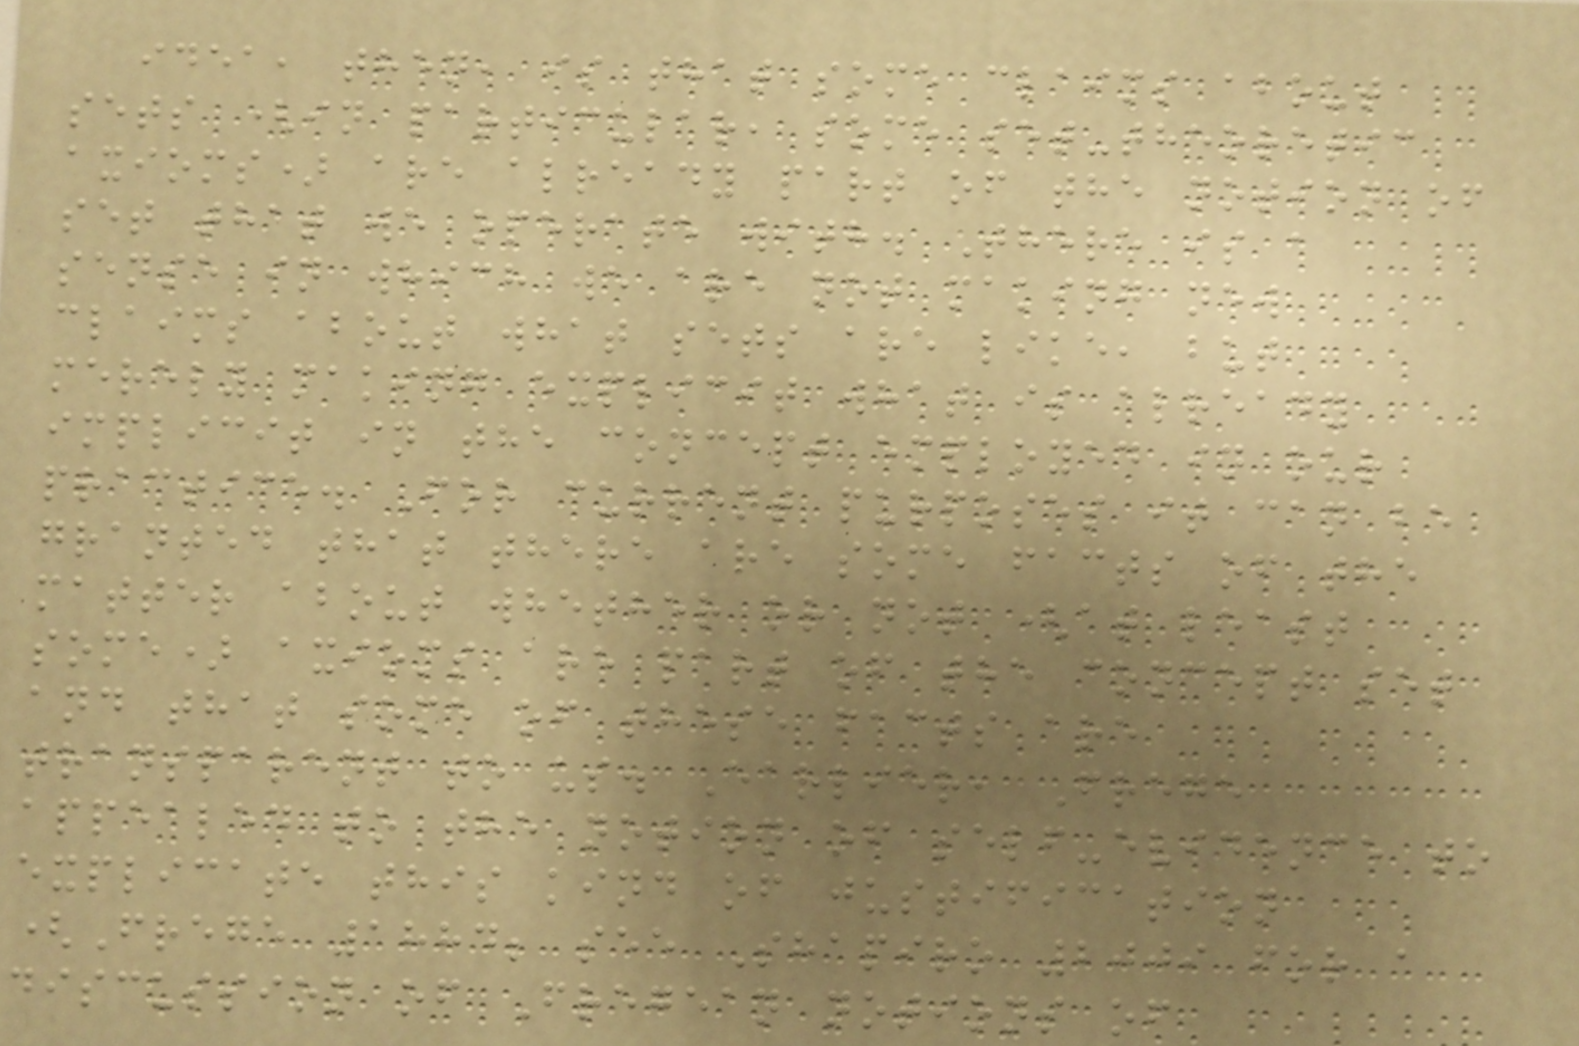idea, then, is that some claims about
sets (in particular, some set-theoretic
axioms) are already part of the notion of
set that we operate with. There is a
sense in which we are not making new
claims about what sets are like, but
merely making explicit what is already
implicit in the concept employed in our
practice. For current purposes it can be
granted that there are some facts of the
matter about whether or not (at least
some) axioms are part of the concept set
and that some of these facts are
transparent to us. Earlier, Frege
appealed to the notion of self-evidence to
explicate this kind of justification
(Frege 1884; see Shapiro 2009 for a
discussion of Fregean notions of
